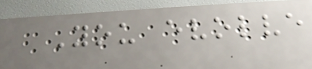You evolve
